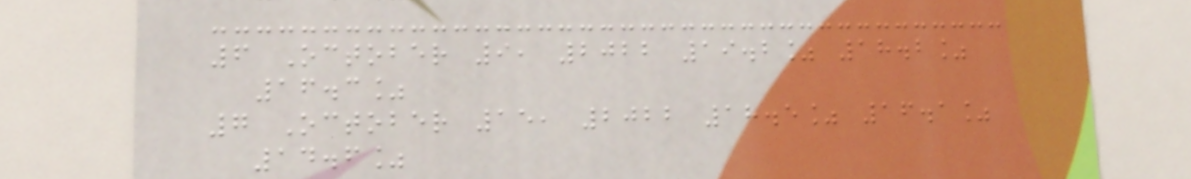6 October 9, 2022 19.2% 18.2%
16.3%
7 October 15, 2022 18.5% 16.1%
14.6%
